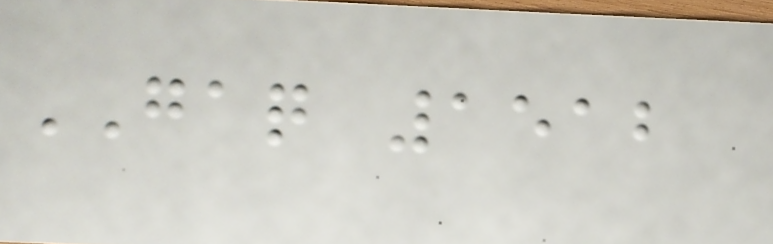GAQ 1512
